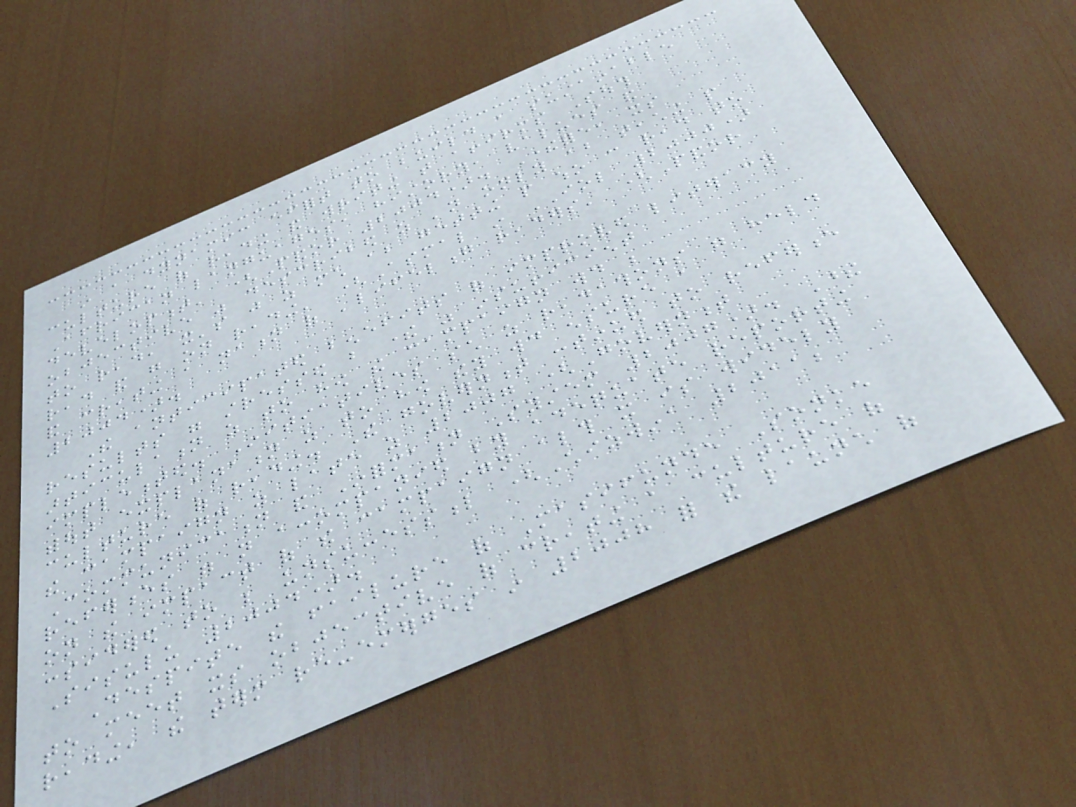in a dynamic effort to build a sustainable
culture of reading and writing that affirms South
African languages, history, values and
development' (Pandor 2004). Therefore, its
objective was described as 'not only about teaching people
to read, it's just as much about getting people who can read to
read and go on reading' (Asmal in IOL 2000)
and creating a nation of 'lifelong readers' (Pandor
2004).
The anticipated benefits of improved literacy
results were stressed but there was insufficient
articulation as to how the campaign would be
implemented. Initiatives such as readathons were held
without explanation as to how they would ensure a
culture of reading. The government continued to reference
the campaign as late as 2007 (Government
Communication and Information System 2007). These
references were not accompanied by adequate reporting
on the impact of the campaign although it is widely
considered to be unsuccessful (Chizwina 2011;
Sisulu 2004).
Despite the failure of Masifunde Sonke
to meet its objective of creating a culture of
reading, the term re-emerges in 2008 for the launch of
